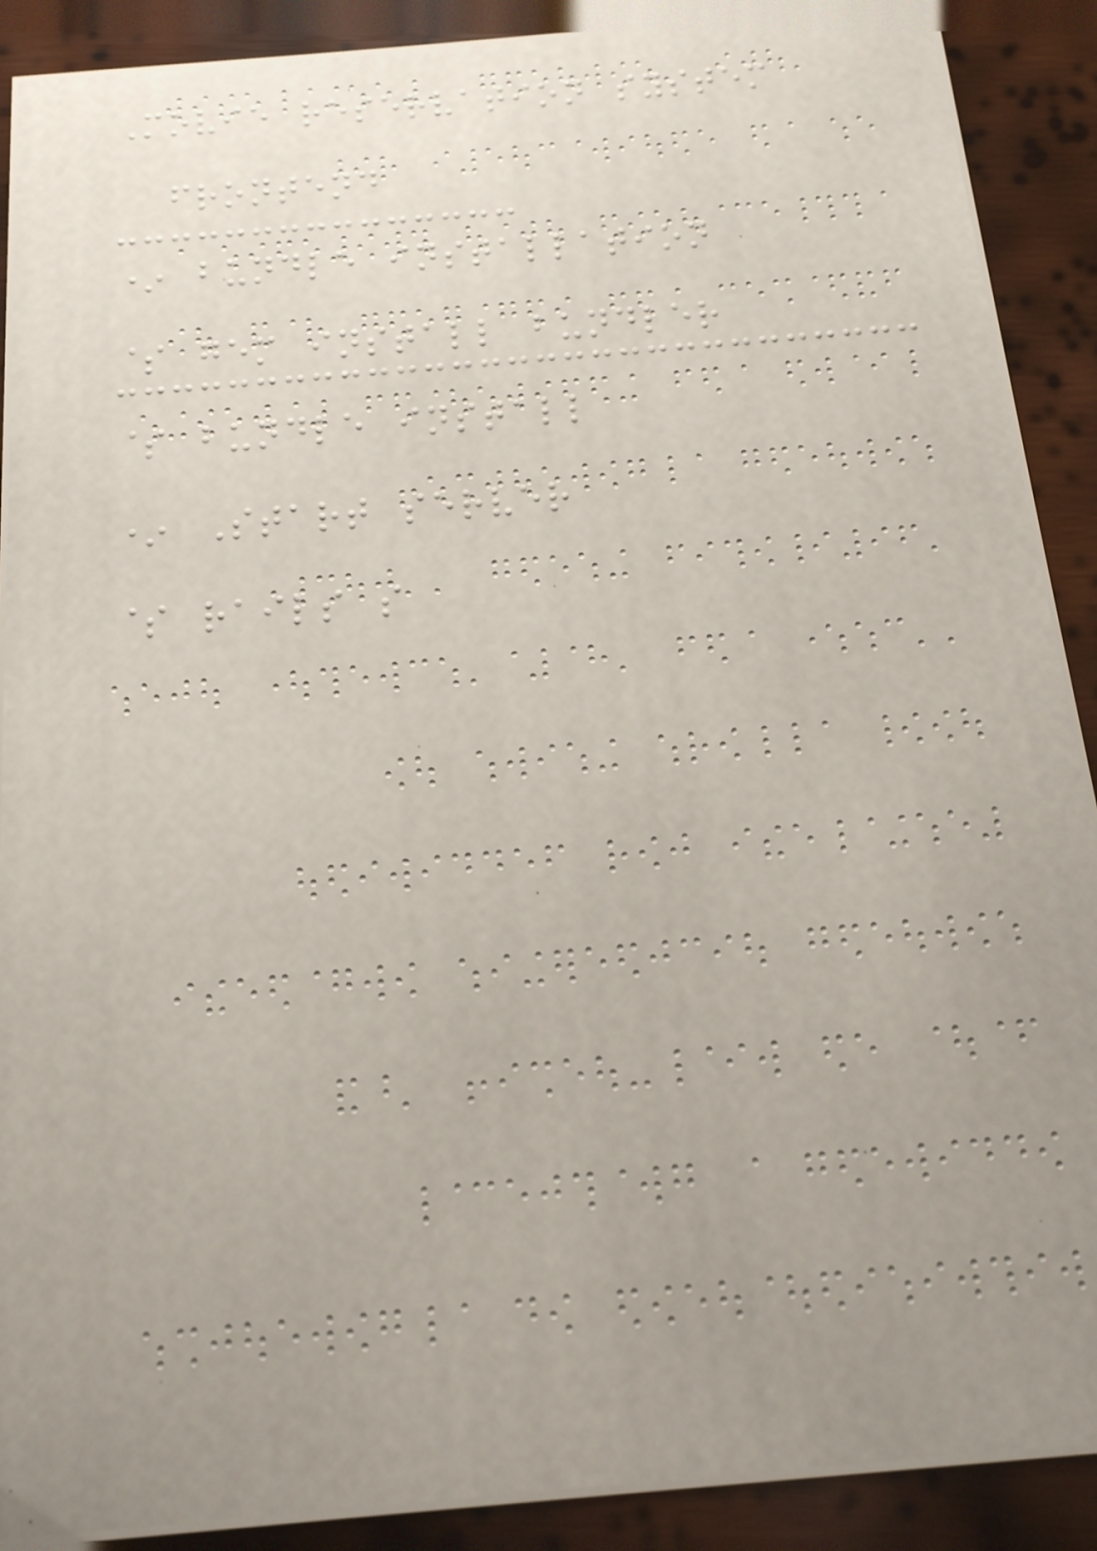Movie reservation system
frontend
* bundle installation
$ gem install bundler
$ bundle install
* Start server
$ rails s
